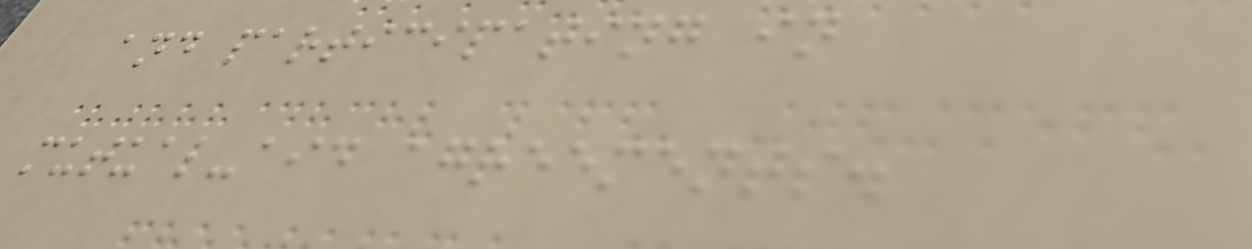and participating in
mutual-aid agreements.
